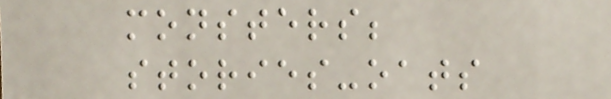monsters;
stories-oats
